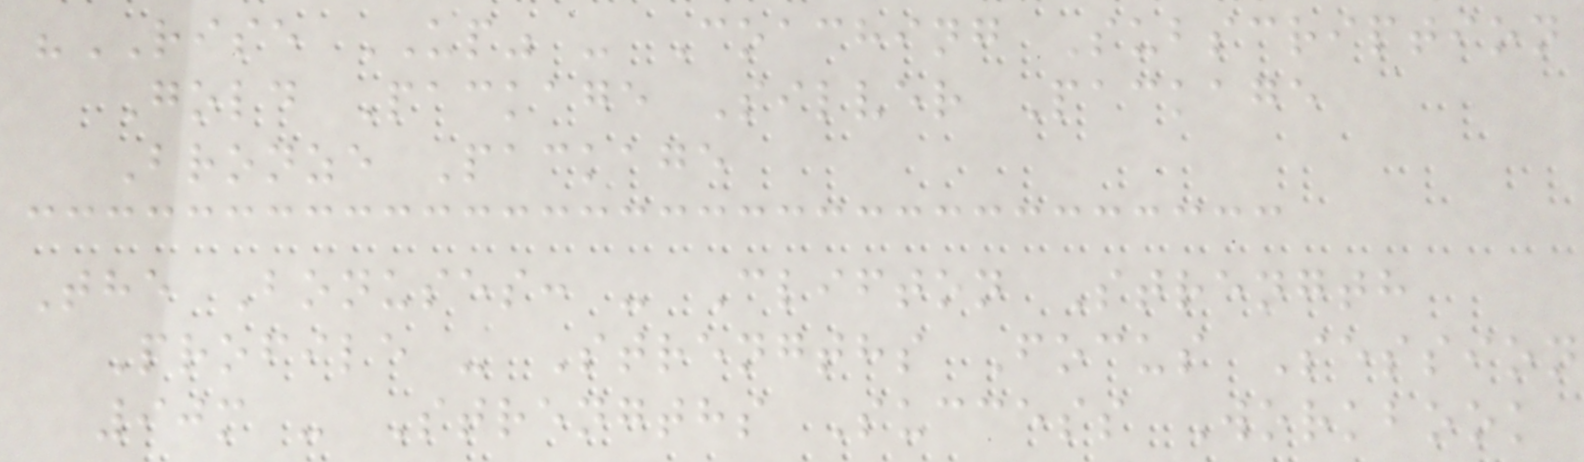"RISE UP" - Coaching Subscription
Gold Package Silver Package
Bronze Package
The Bonuses: - Clifton Strength
Profile - Strengths Focus Session
90m - Strengths Success Workbook
